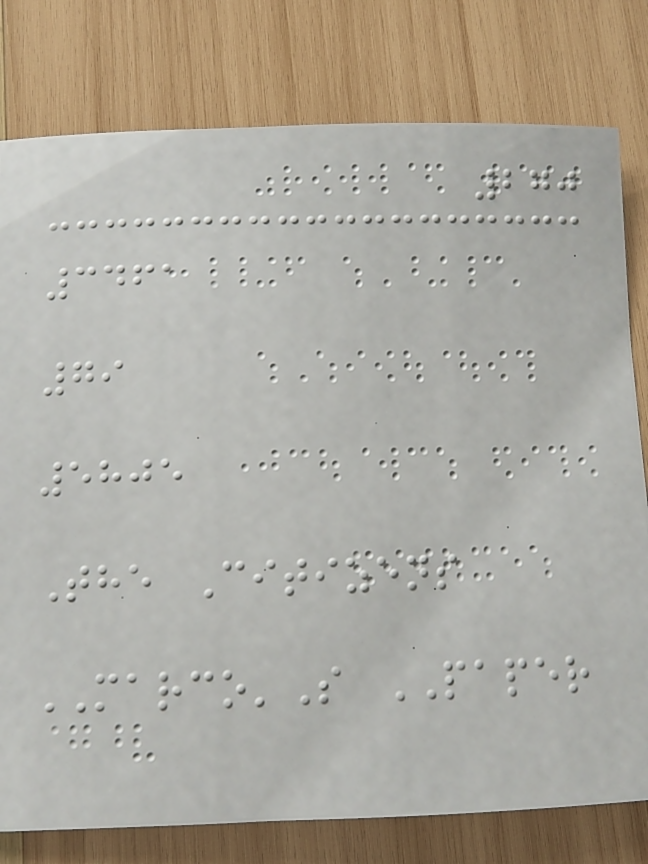270
3461
79
5805
The Citizens
MARCO'S PAPER
